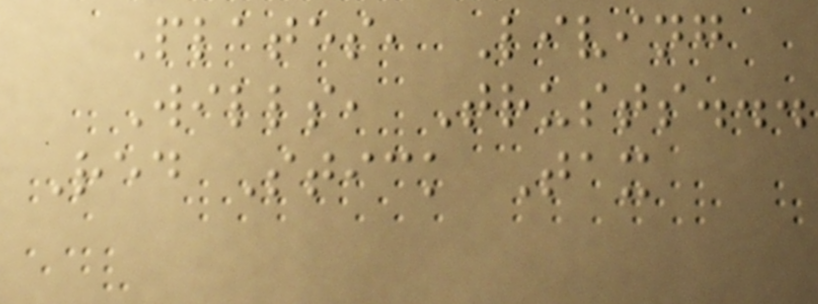Plates, Living
Wills, Trusts...
Red Stick Tax
